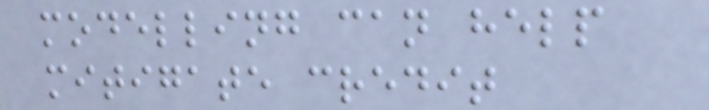modelling can help
mitigate credit
